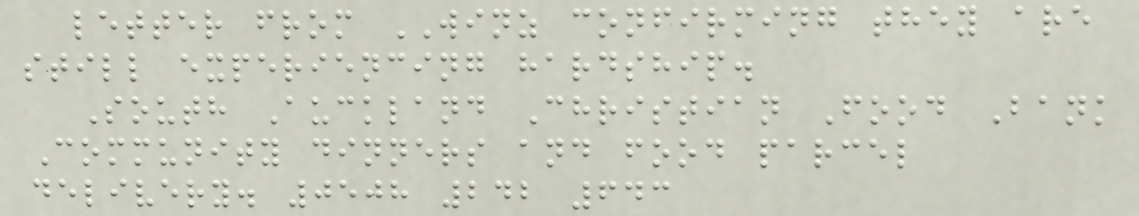letter from WINZ confirming they are
still experiencing hardship.
South Auckland Christian Food Bank
Community dinners and food parcel
delivery. 0508 242 643
